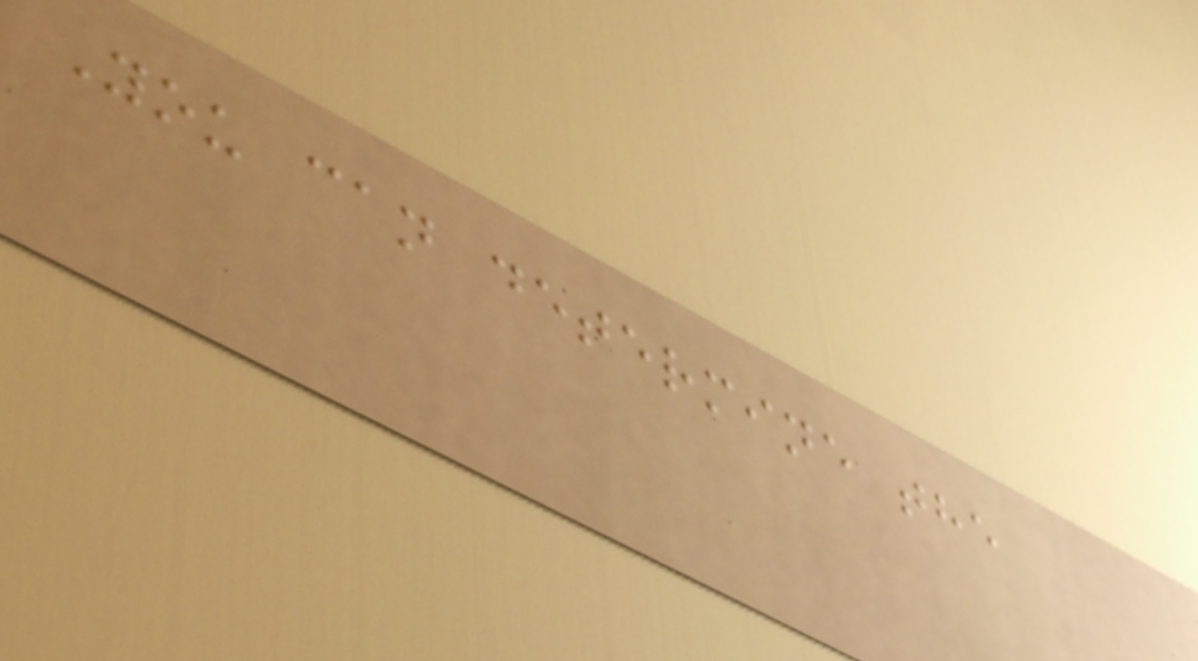You can determine the
